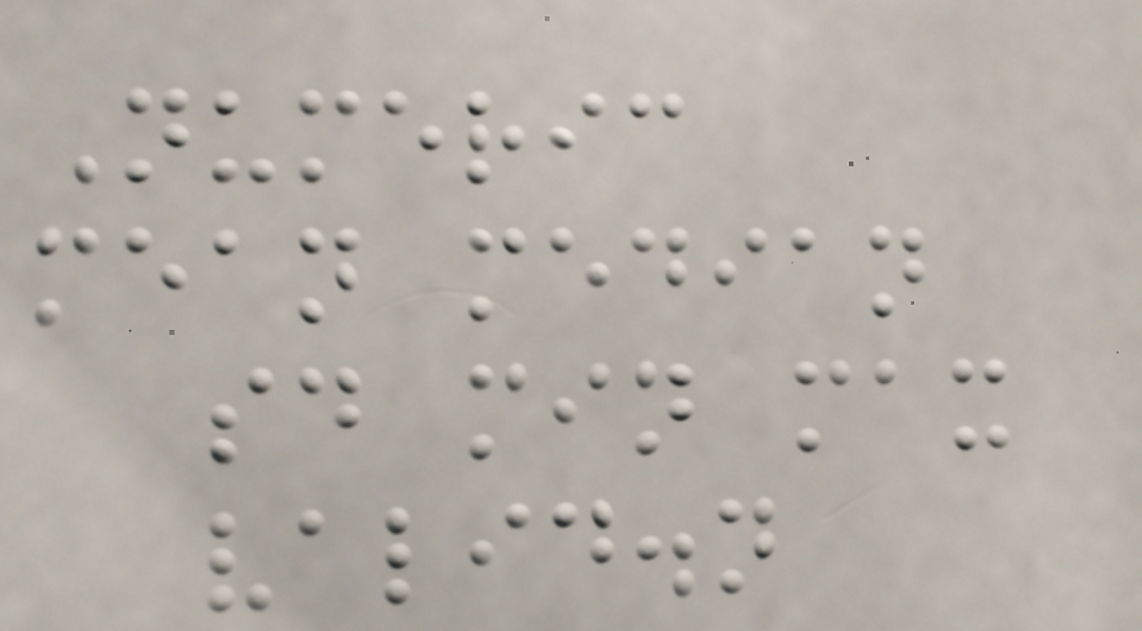Numeric
mean median
sd min max
valid.n
